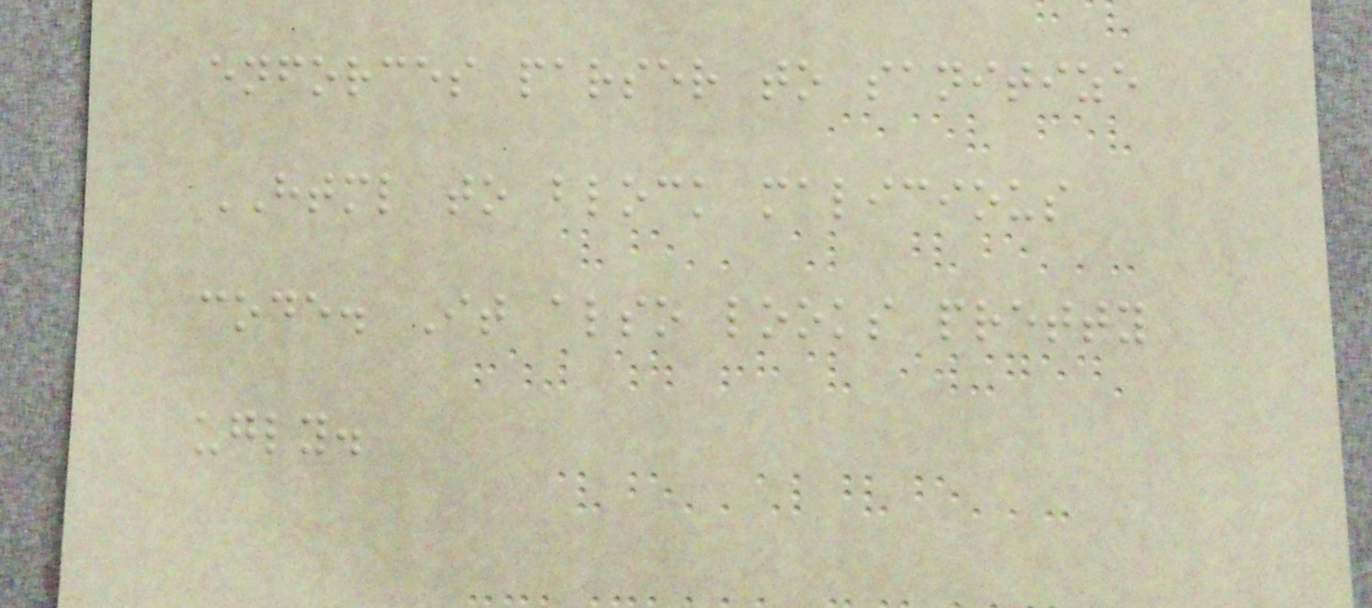enforces parser to sanitize
HTML to block malicious
code. It also looks pretty
ugly.
